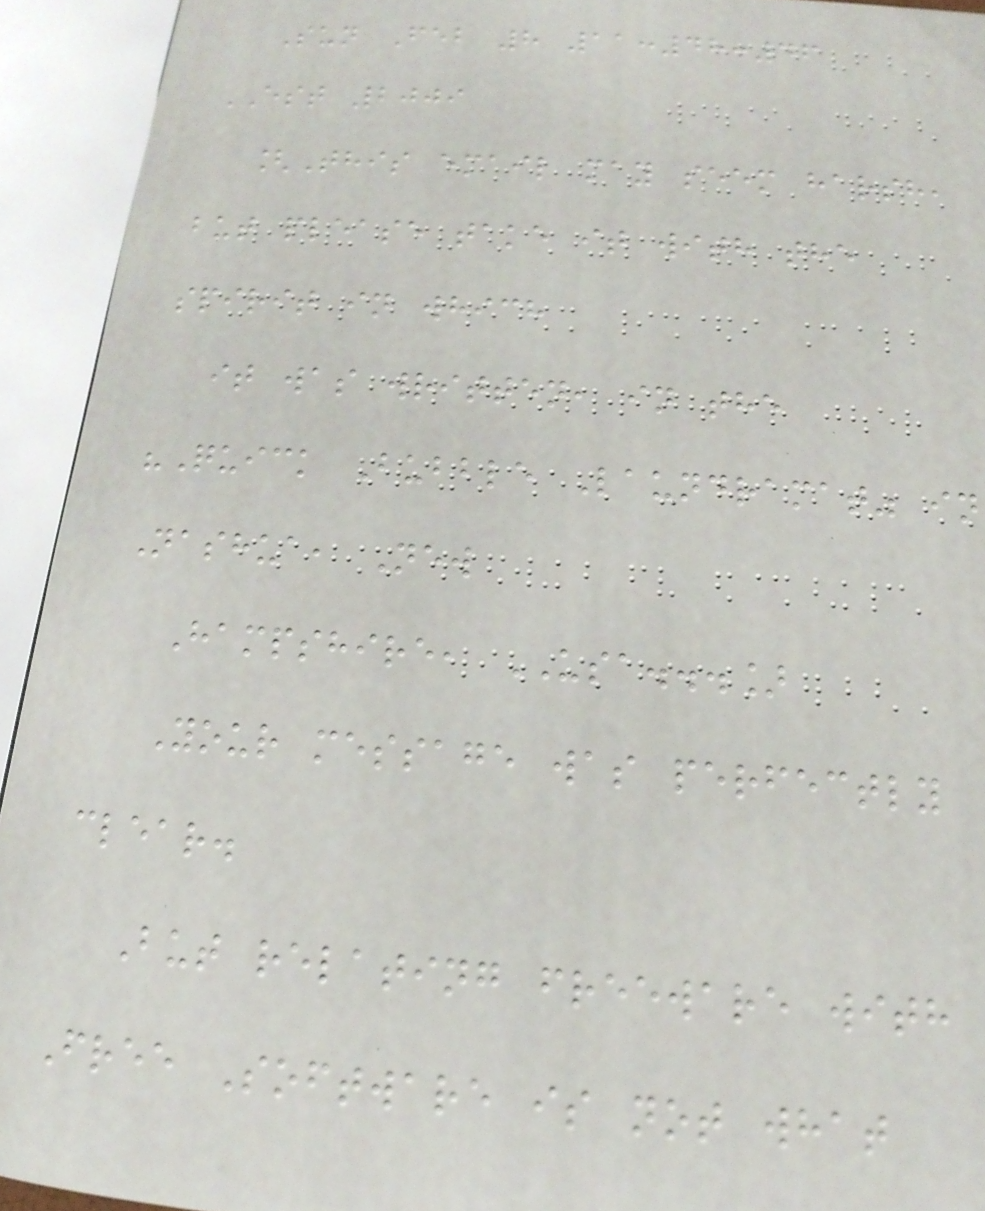Sun Feb 8 11:48:46
EST 2009
[This email may seem harsh,
but please take it with the
spirit in which
it was written, in the
"Quick Bubble Laundramat" in
Nashua, New
Hampshire, USA...]
Your message was perfectly
clear.
But relating freeware with
Free Software is not what
